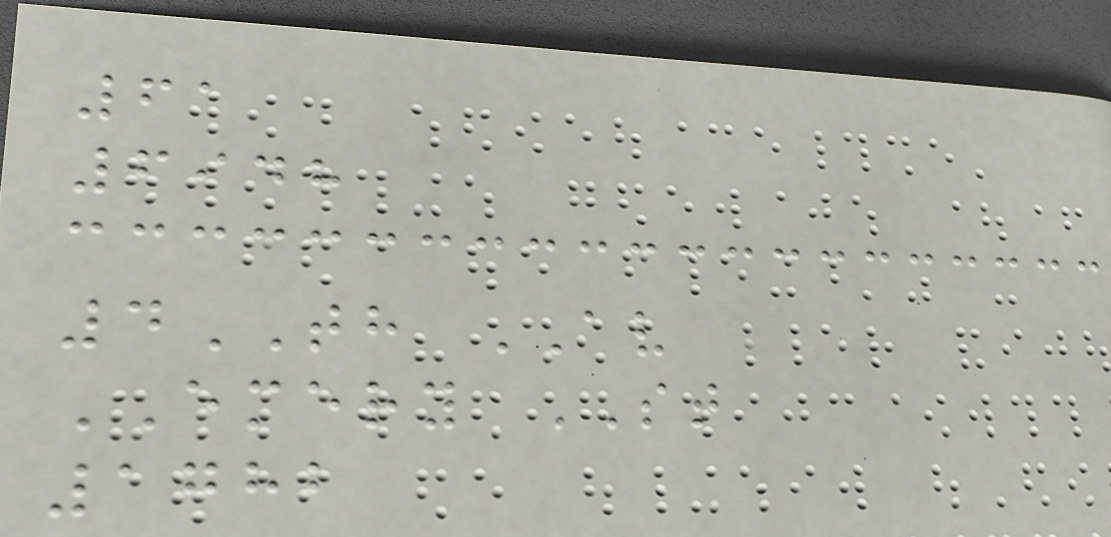61
6948
4TH AV
EMERY ST
1782
